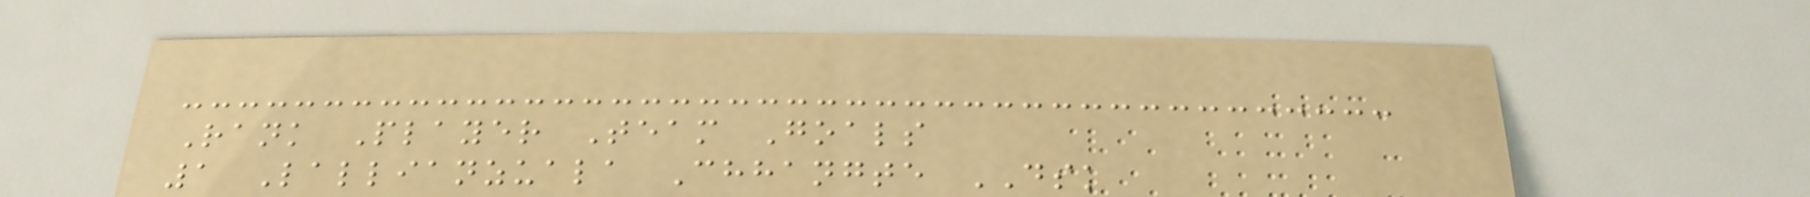Rank Player Team Goals
1 Lallianzuala Chhangte DSK
